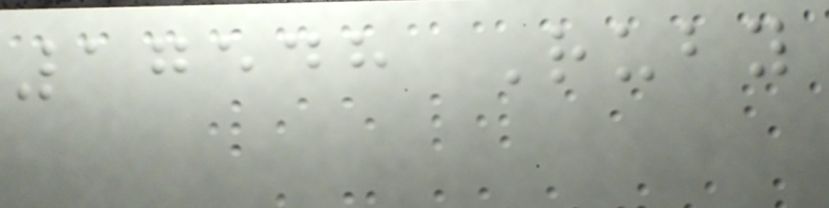17548 Ruby
